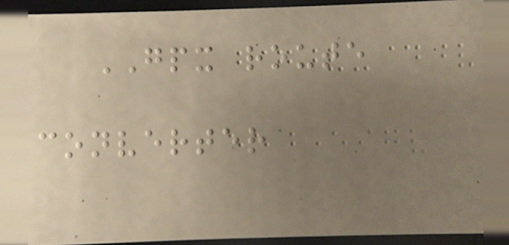GPX route
converter
